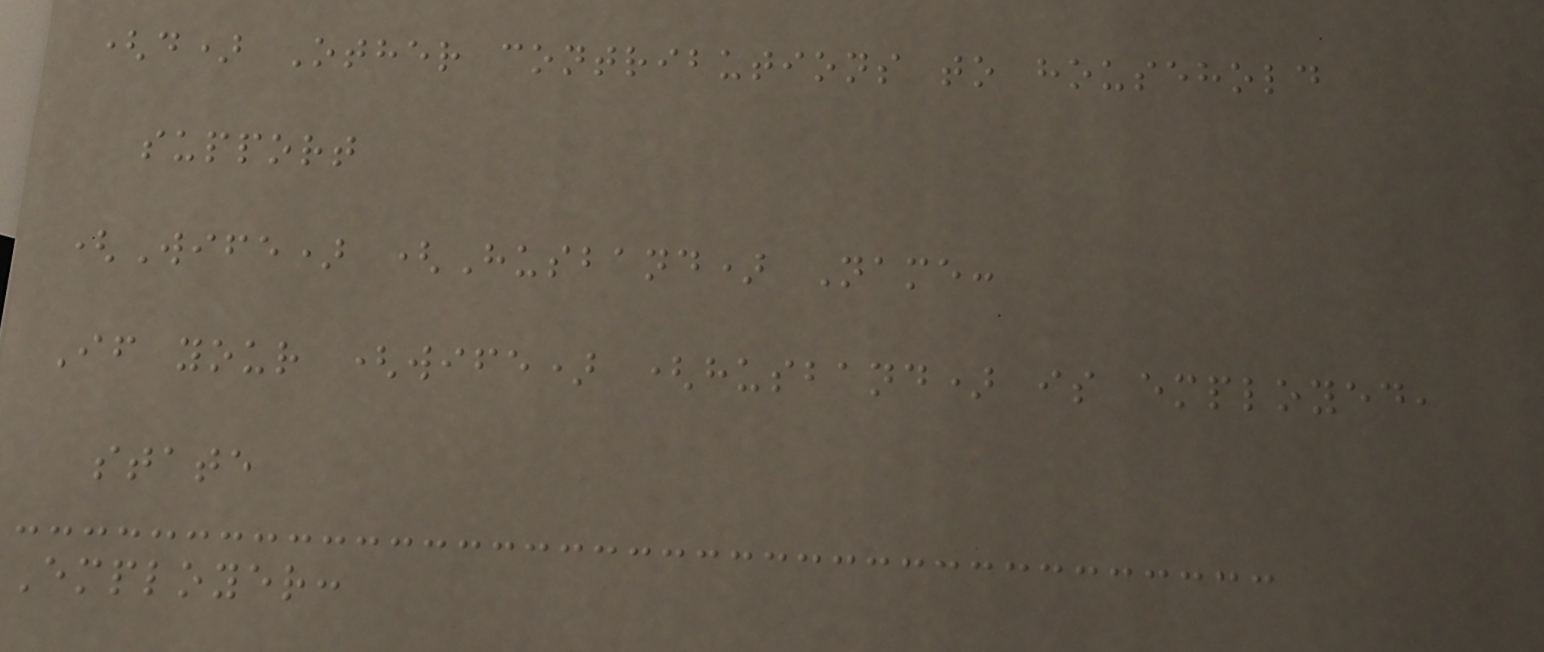(d) Other contributions to household
support
(Wife) (Husband) Name:
If your (wife) (husband) is employed,
state
Employer:
